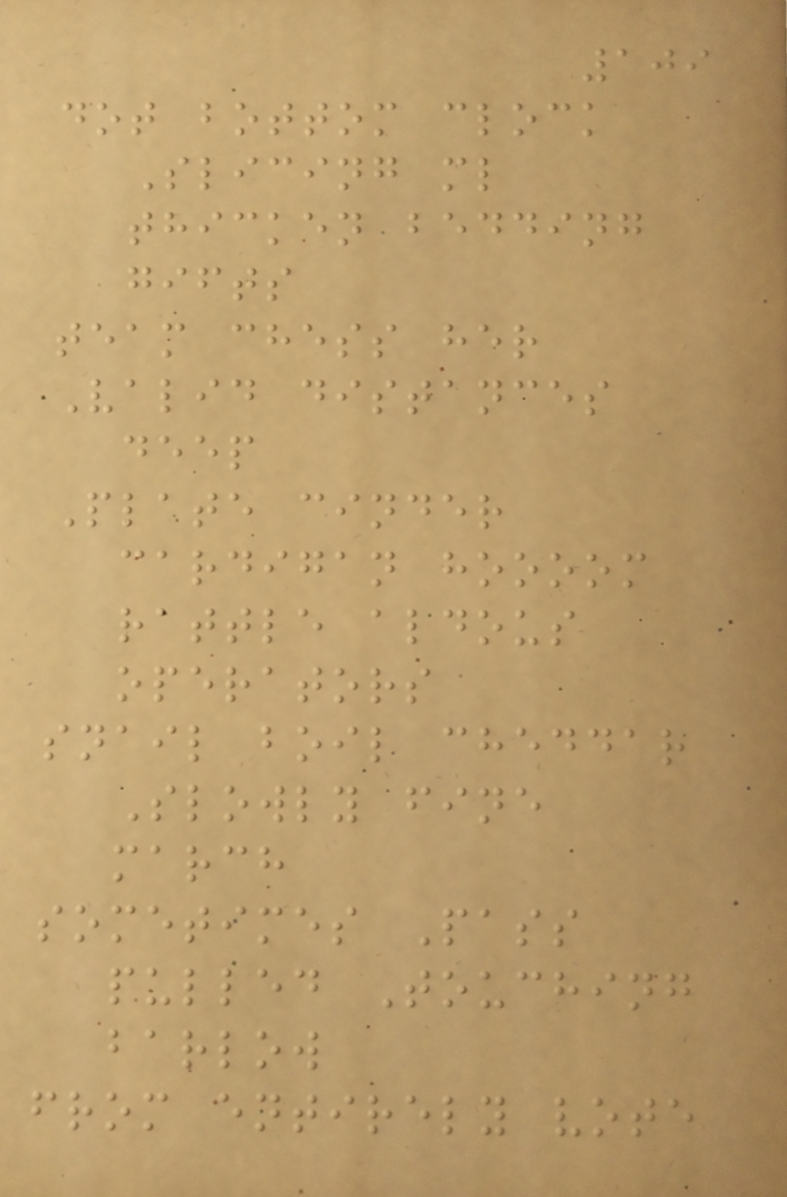109
dot bottom clock
Slicing ml
thicken bedding
gifts
team chess her
Valid distances
deep
Plate cinder
cardigan hoooom
rattle aldous
operators
snail boil cheddar
Slowly fine
march
sometimes Pass
pulled Touching
barlow
from entirely vote
